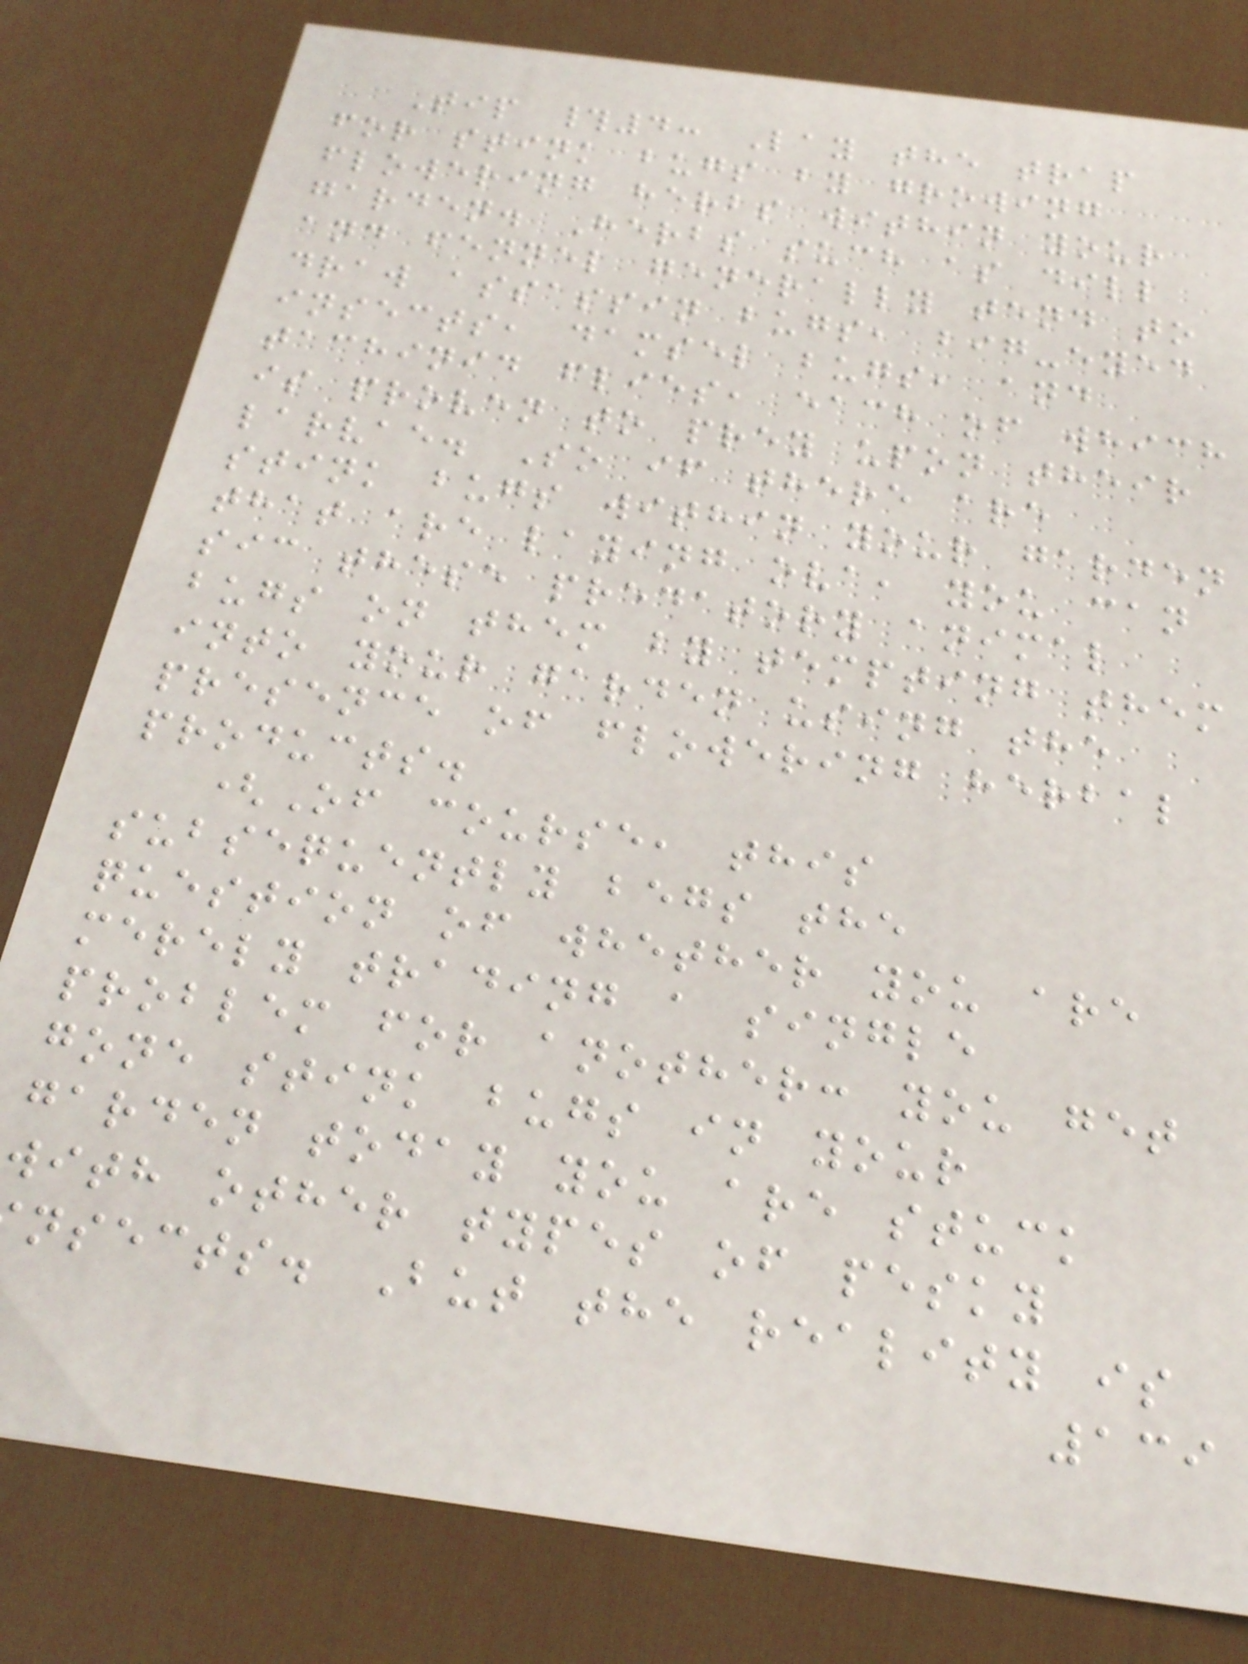Tip #4: Lay the trap
for stink bugs by growing
flowering herbs within your
garden. Herbs such as dill
and fennel generally tend to
draw assassin bugs, big-eyed
insects, damsel bugs, and
tachinid flies, each of which
is proven to prey upon their
larvae. So if there are
stink bugs within your garden
that are laying ova, you can
sic these predatory animal
bugs on them by tempting them
into your garden using the
presence of flowering herbal
products.
(Of course, this
subsequently begs the
question of whether you are
merely trading a single
problem for another: you get
gone stink bugs in your
garden today you are stuck
with other types of pesky
nsects. But the reality is
139
